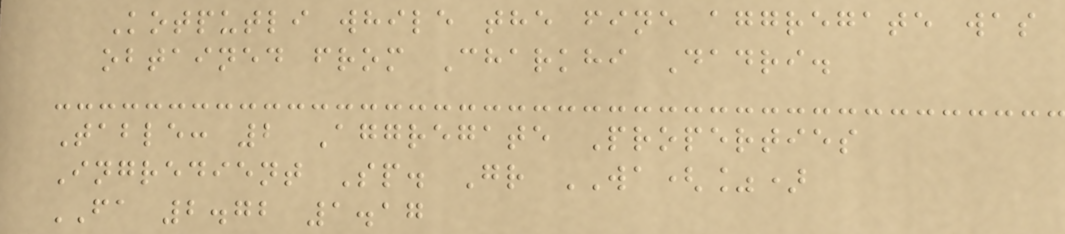Kotputli while the fine aggregate was
obtained from Charkhi Dadri.
Table: 2 Aggregate Properties
Ingredient Sp. Gr WA(%)
FA 2.72 1.17
